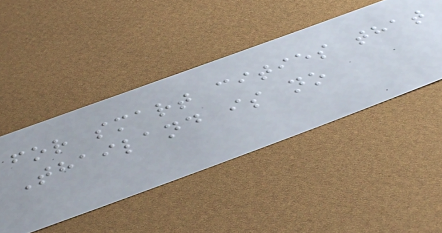for smart cities that
Thailand is no
